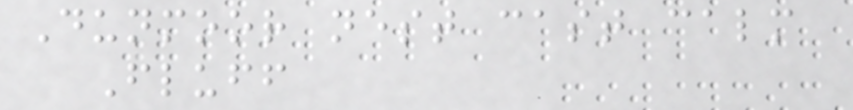Dunmoor nest cast calm
Fluff
